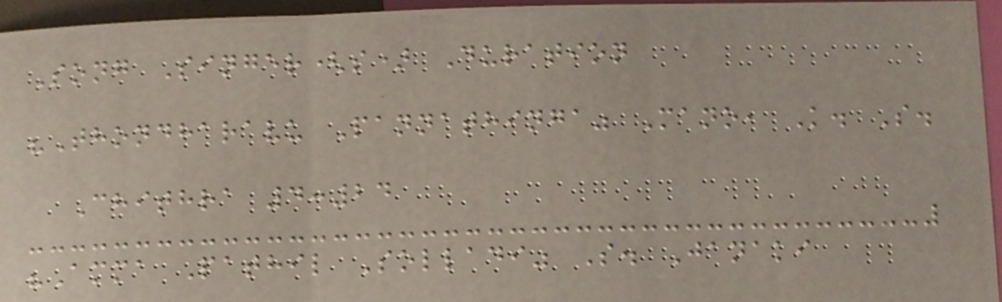Song Singer(s) Duration
"Thondharavu Pannathinga" Mano, K. S.
Chithra 4:24
"Amma Pathil Solladi" S. Janaki
